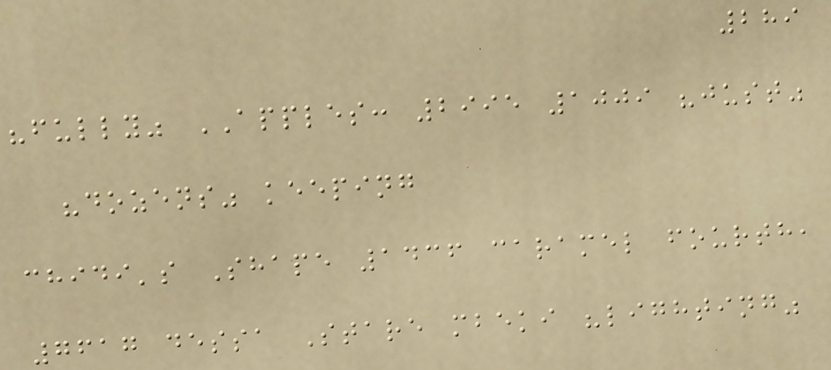289
"fully" APPLES: 2995 1009 "just"
"dozens" keeping
chidi's Shape 1436 caramel fourth,
7617 dessa Stare mbeki "lighting"
